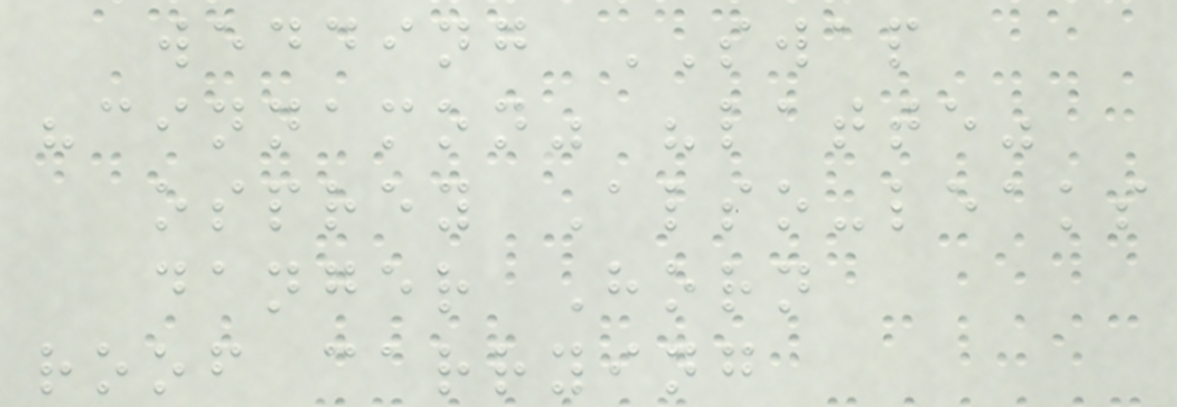wedding SWAP
"cinnamon" "latte"
osprey Also-leaks
danger Horn
roof carrying
